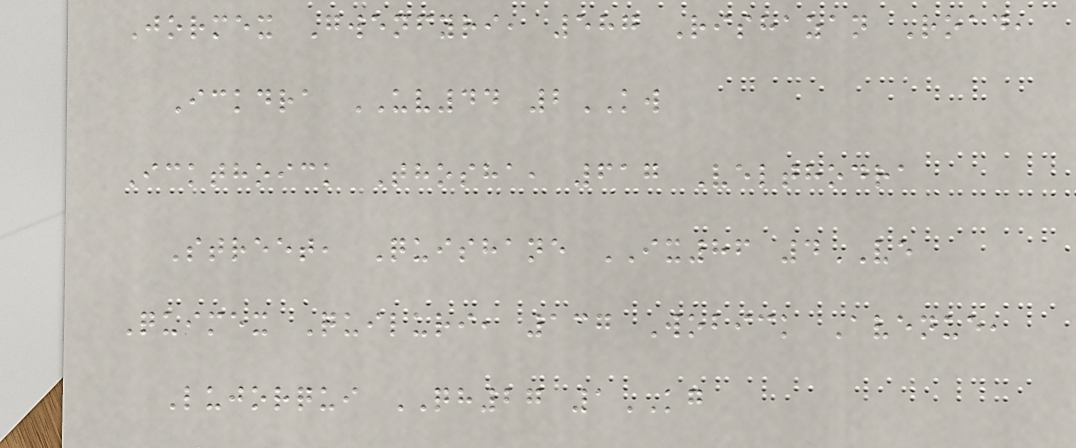Jormex Gwenfyri, 587 Rishazan Road,
Ickdra UV44 2KW
Ickthoick Thosha, 617 Velthodra
Street, Quishane IX86 4VE
Quimex Quiluri, 137 Wobick Avenue,
Lujorqui QH27 1KG
